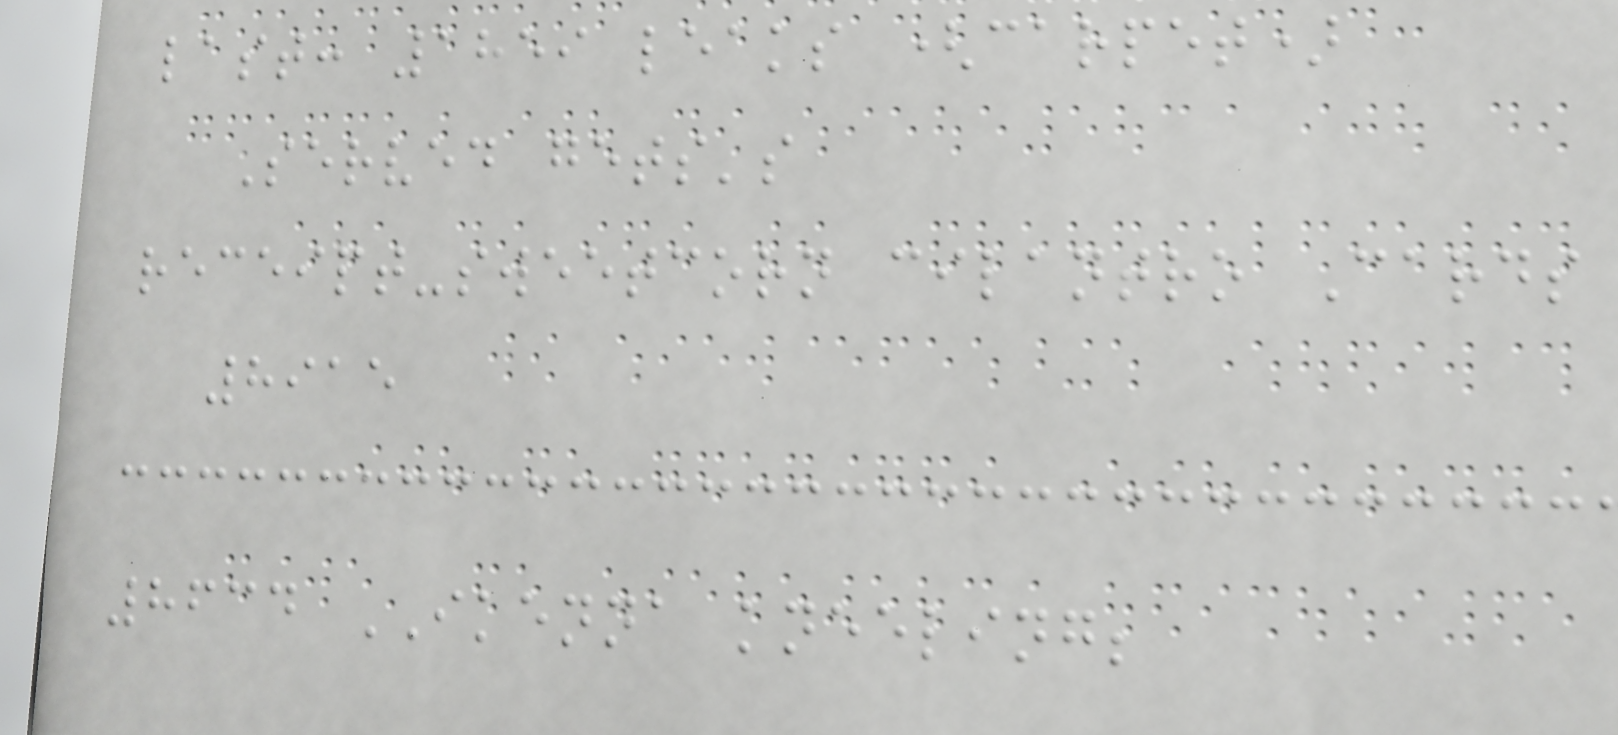last: 1859 leaks (carpet)
Served gets's
receipt-sweetcorn cilantro Cards
8915
8634 IKENNA kneeling;
